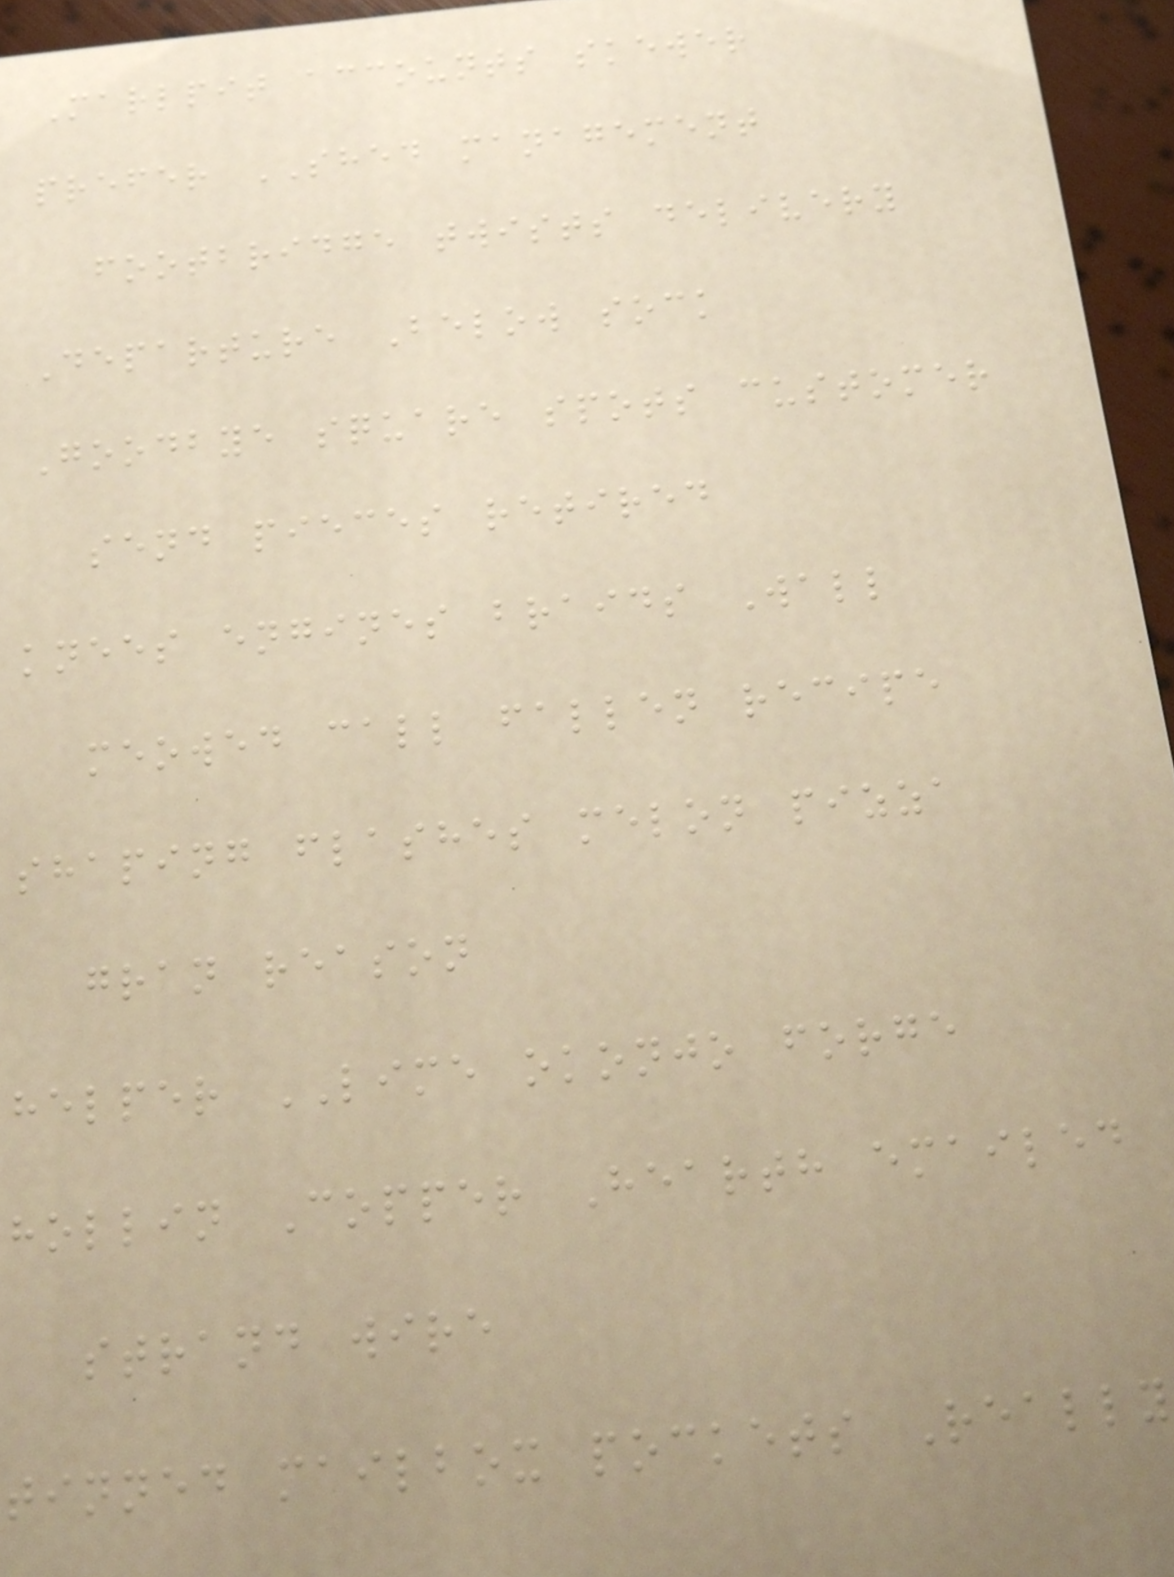Marlpit accounts skewer
prefer SHED management
footbridge twists delivery
Departure Below sock
Goodbye square spots customer
send pieces retired
knees engines braids Wall
meowed call fallen recipe
shaping flashes melon pizza
gran reason
helper LIME okonjo forge
hollin Copper Hearth emailed
strand wire
tinned mailbox pockets Really
